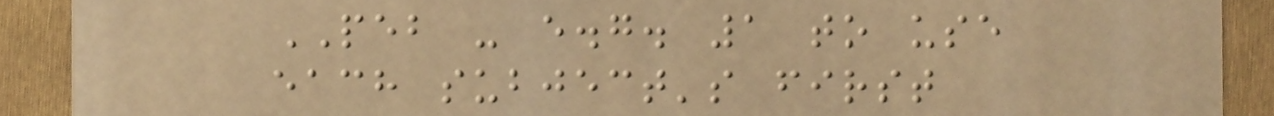PEB - e.g. 1 to use
each subject's first
